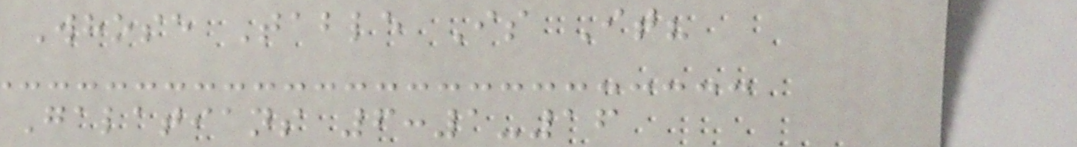Whose Table Is It?
Galatians 6:1-16
